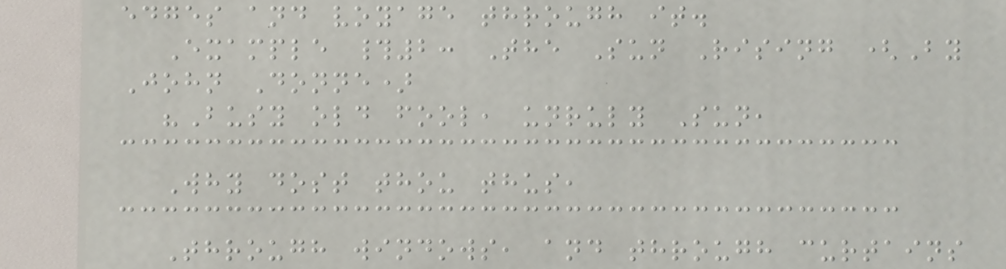edges and voyage through it.
Example #2: The Sun Rising (By
John Donne)
"Busy old fool, unruly Sun,
Why dost thou thus,
Through windows, and through curtains
